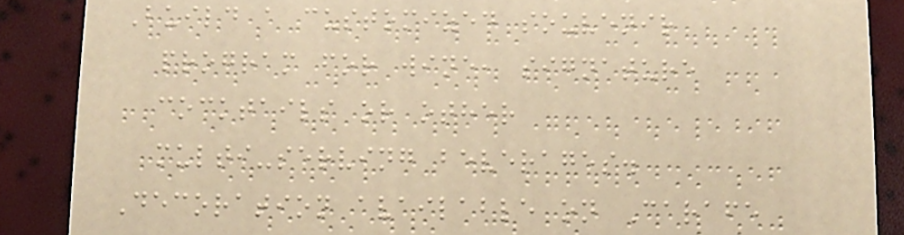Build a customized souvenir
program for wine, signature
cocktails or other
multi-serving beverages.
Decoration available on Carafe
